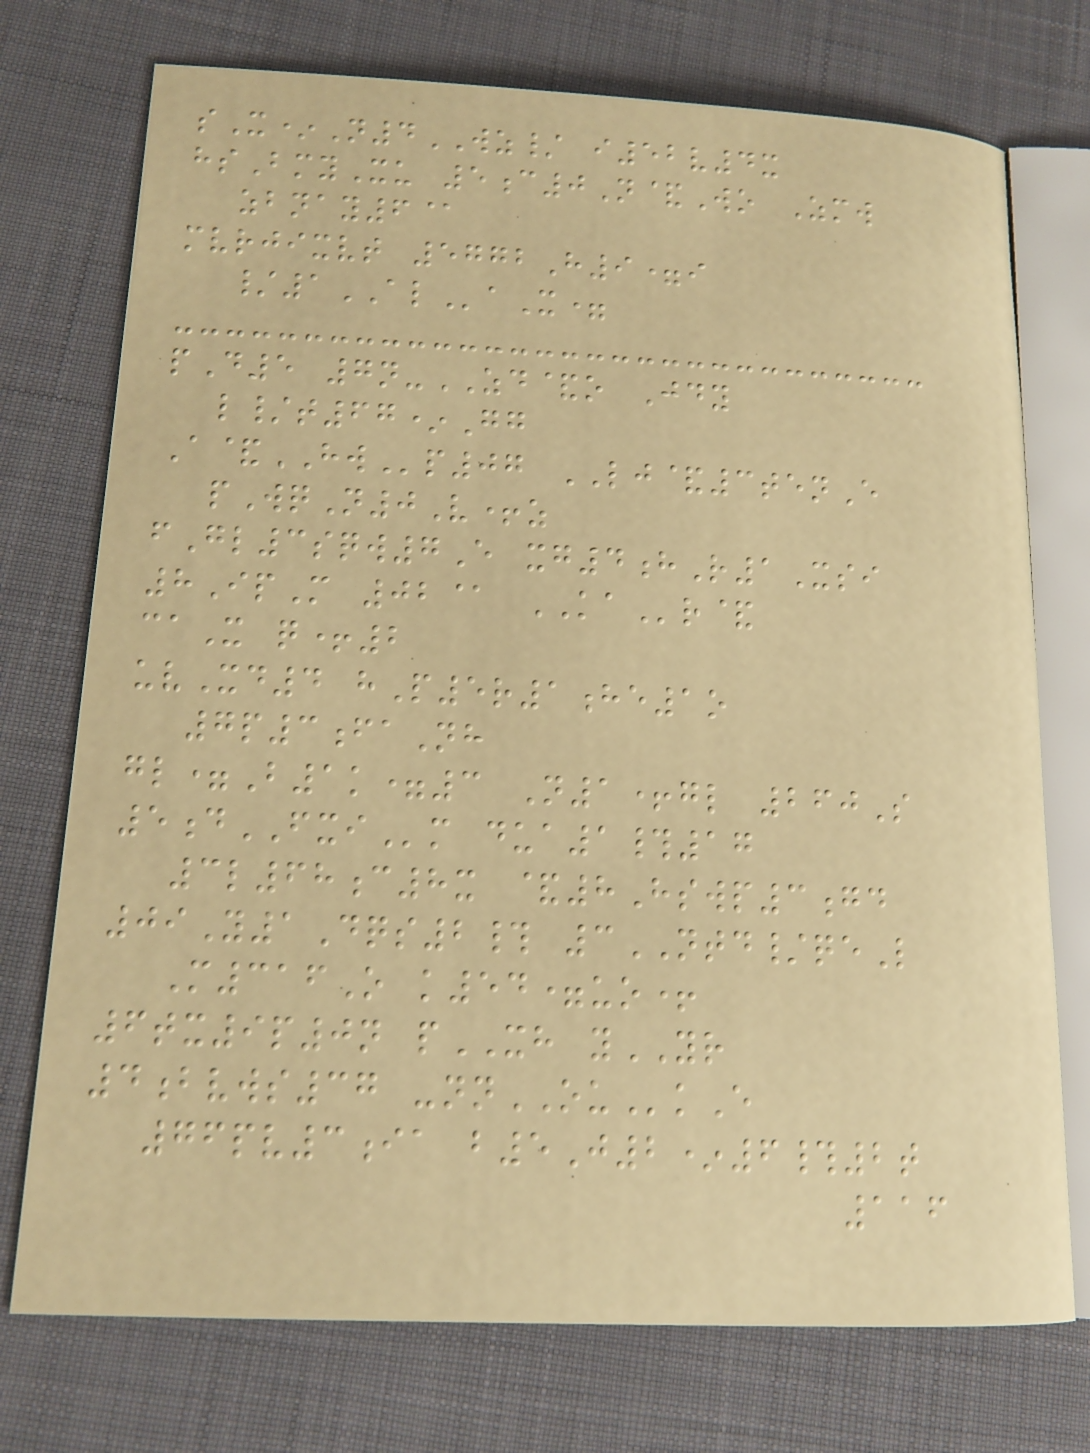sX*N4WZ/ i52v4x
hsBmyXu 5c0N&Wo Zmw
zbnay6@
mvrjixvt 5772H9=i
/1ALaX=
pD5 7n-ZD&o Jdy
l/t67*Gg
A&HWp07 LJ&3tenE
pWqN0V+z
fGl3sqw7E xg4hR1Xsi
8IpM 02@ KAr&
caX q+2
uvXd4 hP5r1he1o
7p3faNh
gl=B1k=3 N1+gl 260S
5dFXIm dua1#17
3l68c8x &8Hswp3gd
09Y1Dqs2# 3NTD/qeL
M316O k54=uo+
6tx9p0n pXH yYR
4bvws37 -nnOUkE
76pv3ia b5J2*6#2t
116
